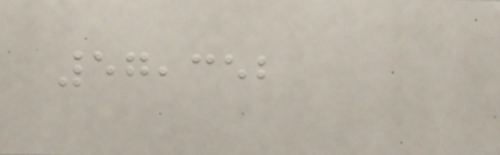57,352
